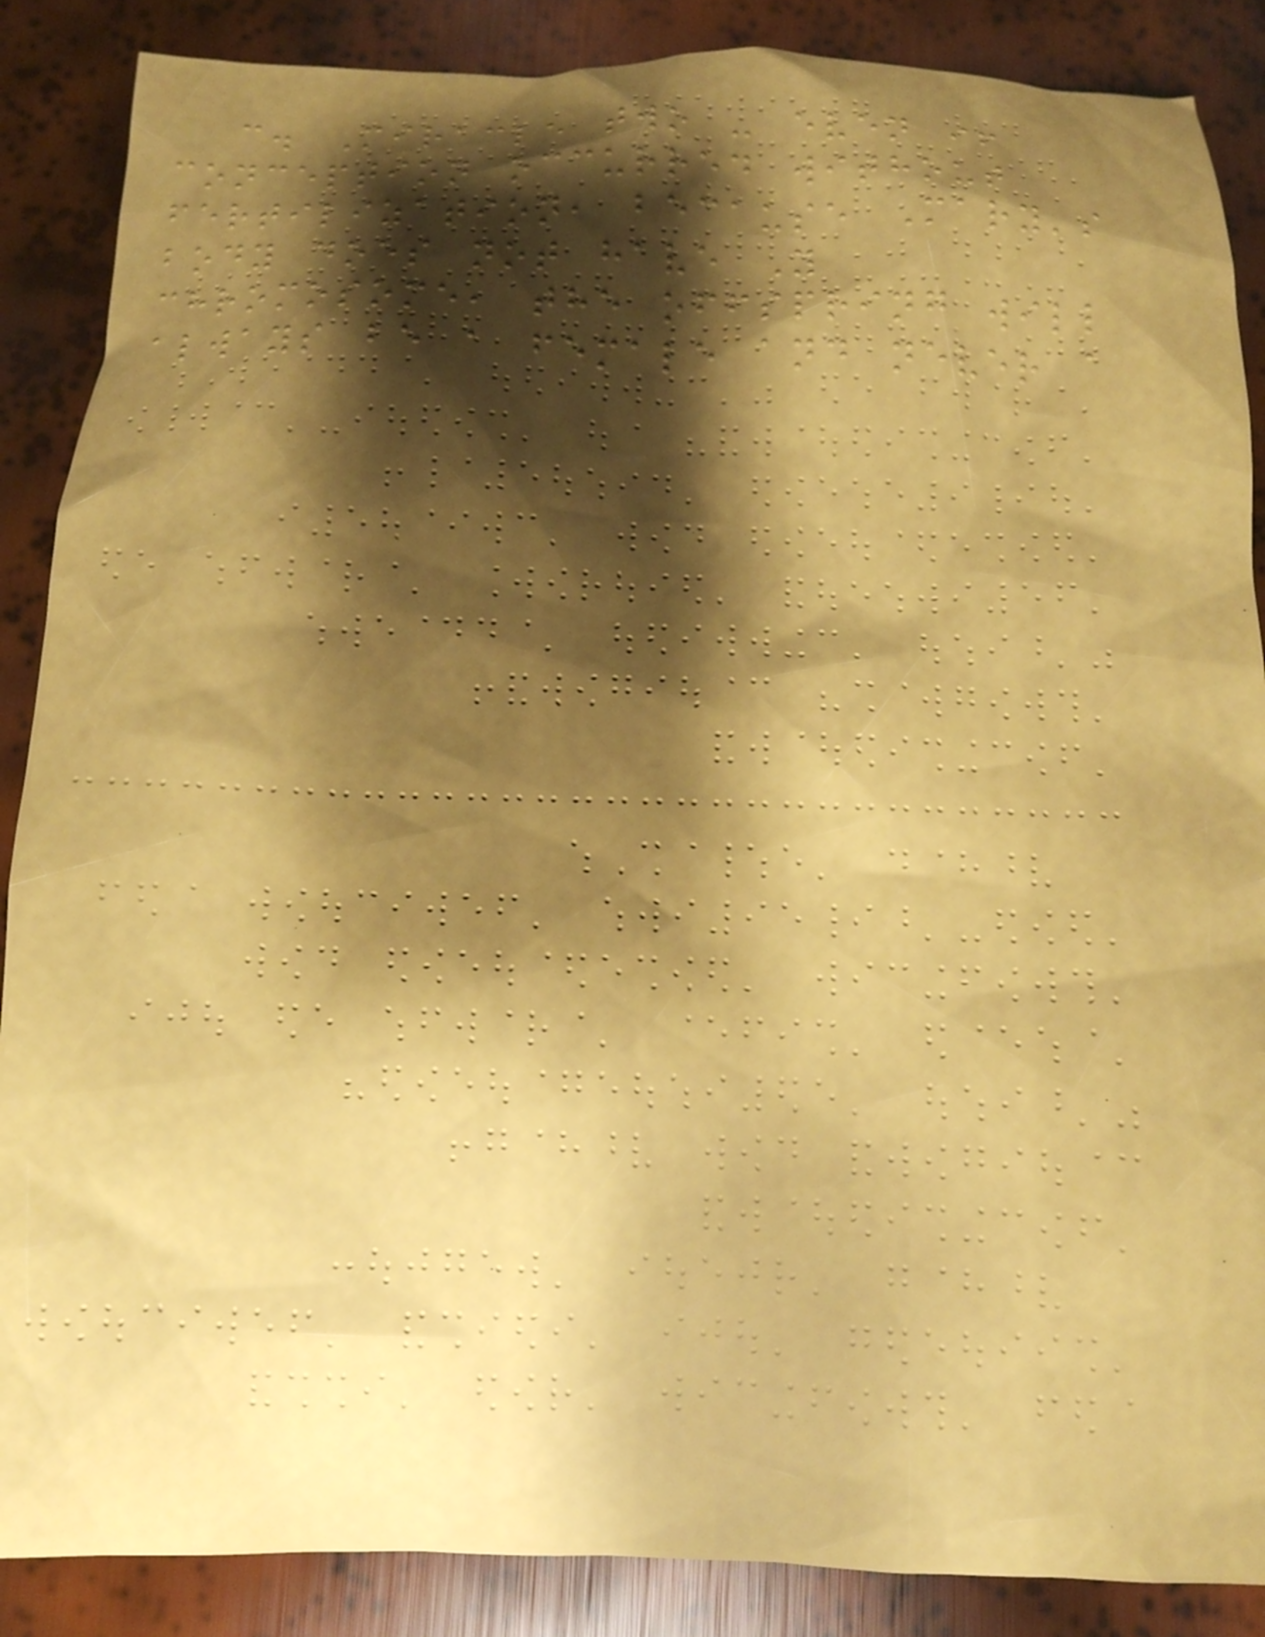c. Miracle two - even if
conception occurred without
fertilization, because Mary's
body does not have Y
chromosome, the offspring will
always be a female and never a
